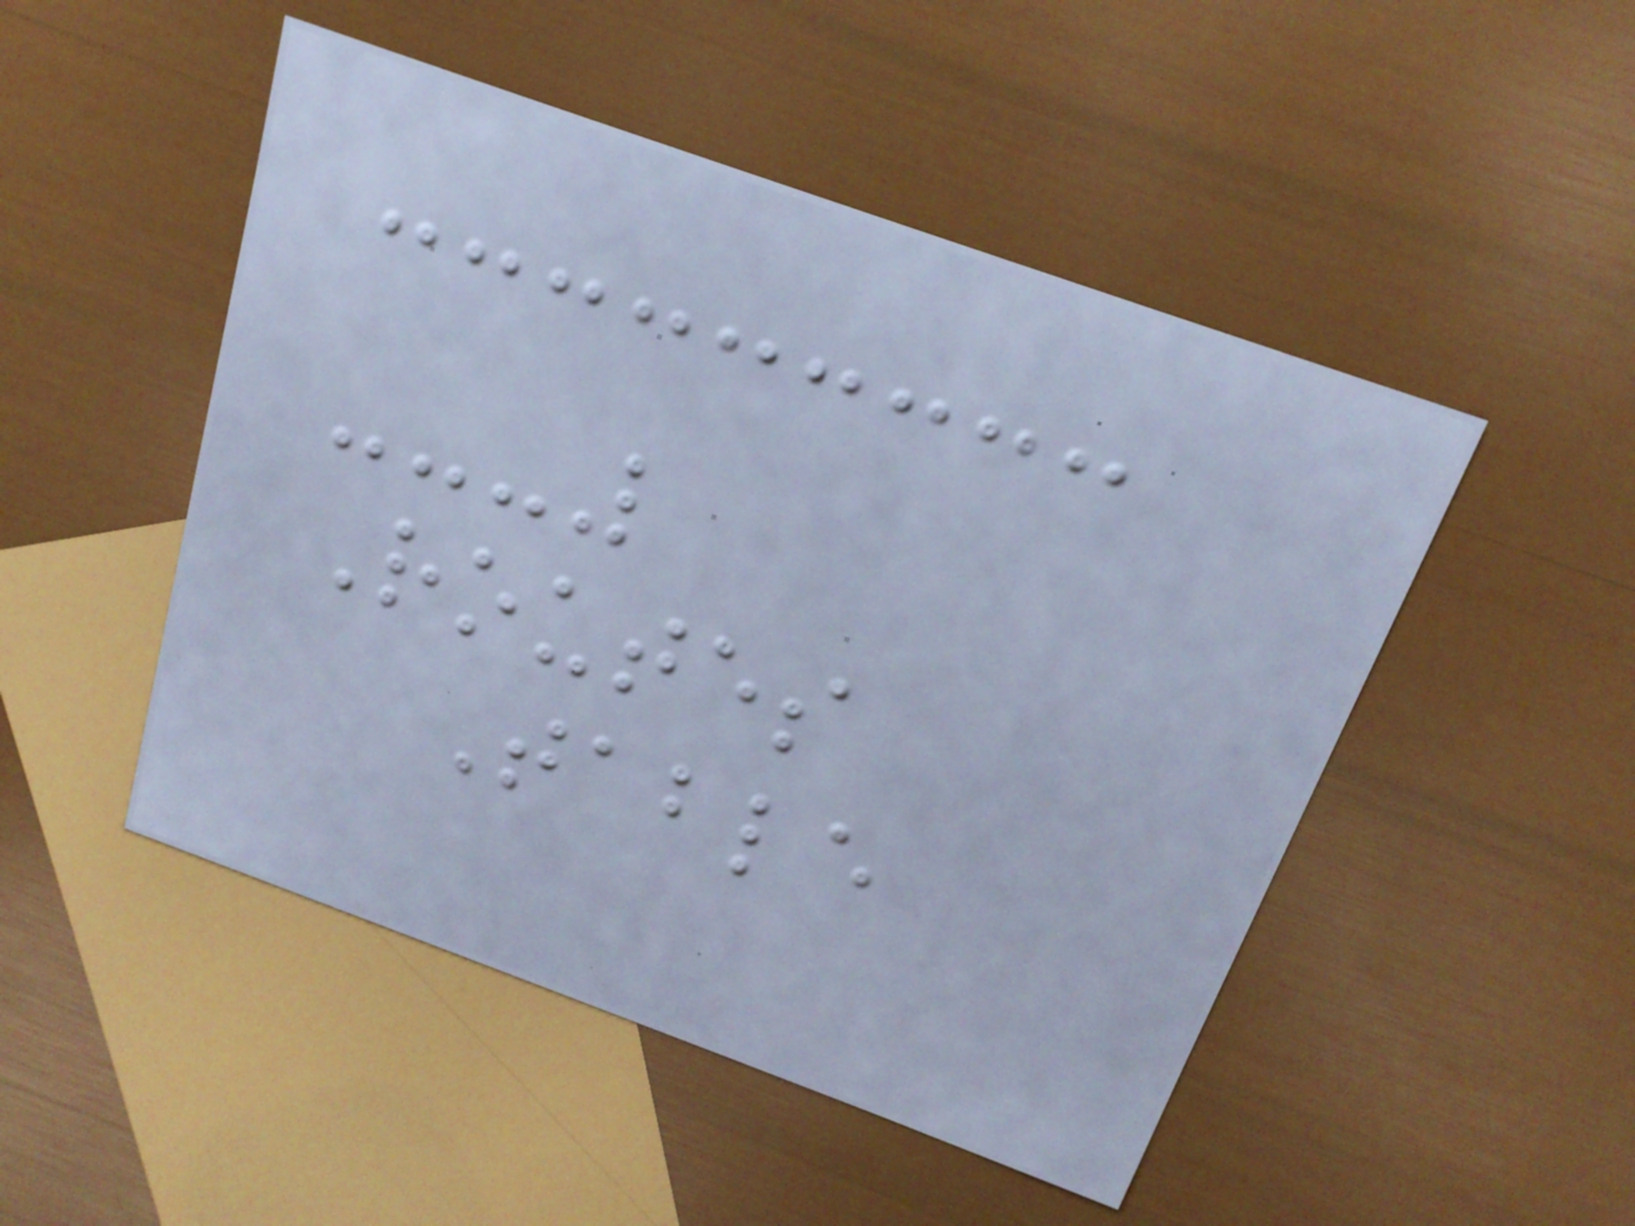Routes
Table
